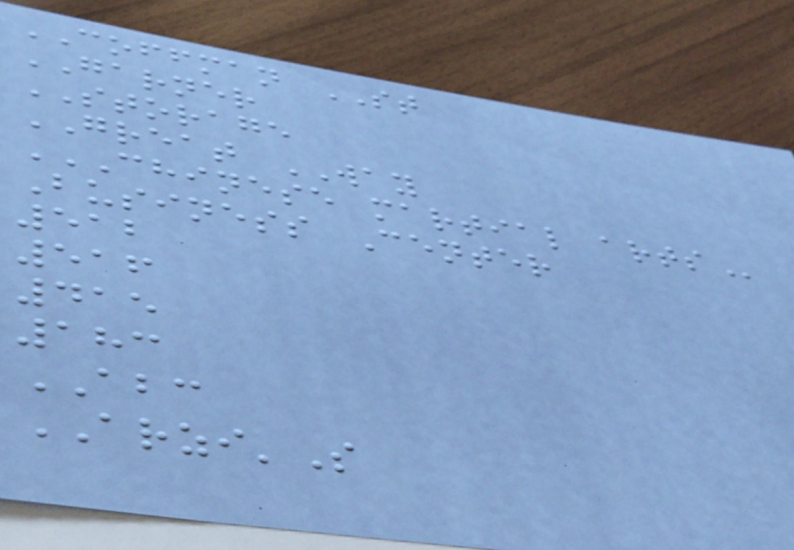COFFMAN ST
GARNER
STORAGE
GREAT WAY
CHINESE MARTIAL ARTS
Business Center
512
516
415
183
ABC
ARZI'S
